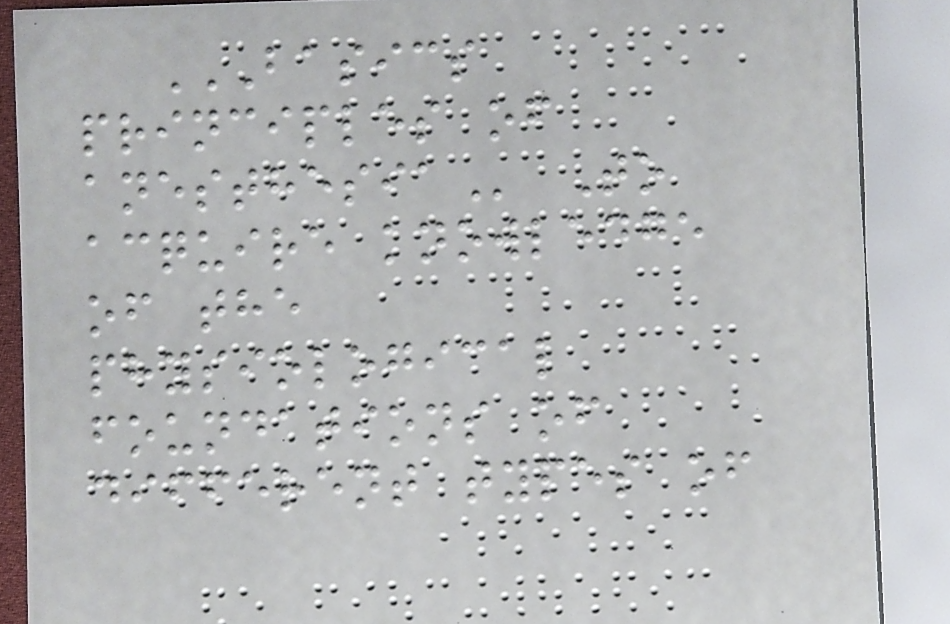BASICS
PRINCIPLES OF
ANESTHESIA To
acquire knowledge
of the
physiological
foundations of
different types of
